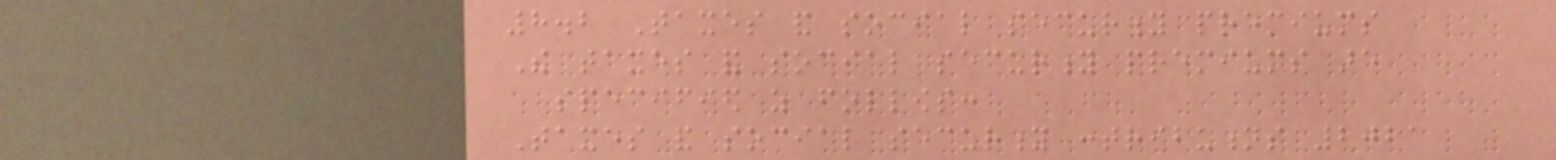8.2 Taxes and social security premiums
The taxes and social security premiums are
specified as follows:
Taxes and social security contributions 2021
